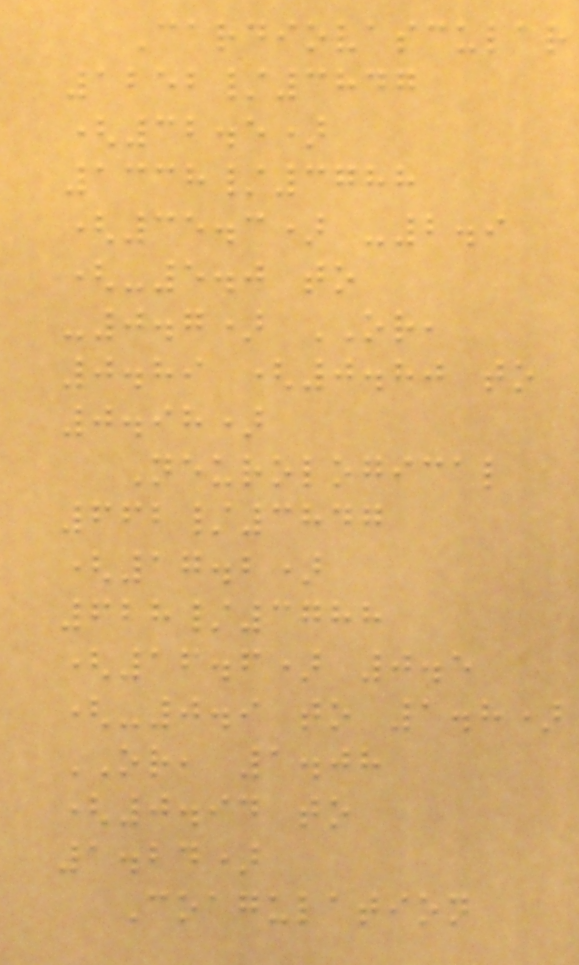Cardiovascular
1252/3847
(32.5)
1338/3788
(35.3) -2.9
(-5.0 to
-0.7) OR,
0.89 (0.80 to
0.98)
Neurological
662/3847
(17.2)
628/3788
(16.6) 0.5
(-0.9 to 1.8)
OR, 1.08
(0.94 to
1.24)
Coagulation
